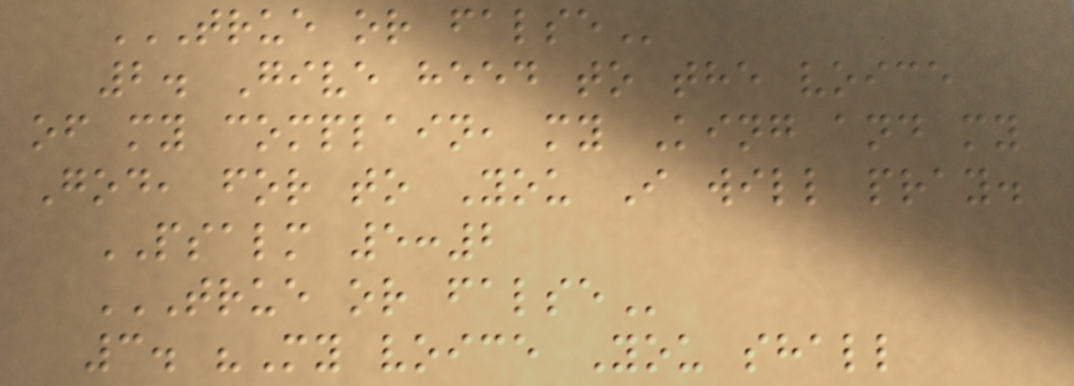TRUE OR FALSE
2. Give heed to the voice
of my complain, my King and my
God, for to You I will pray.
PSALM 5:2
TRUE OR FALSE
3. "My voice You shall
